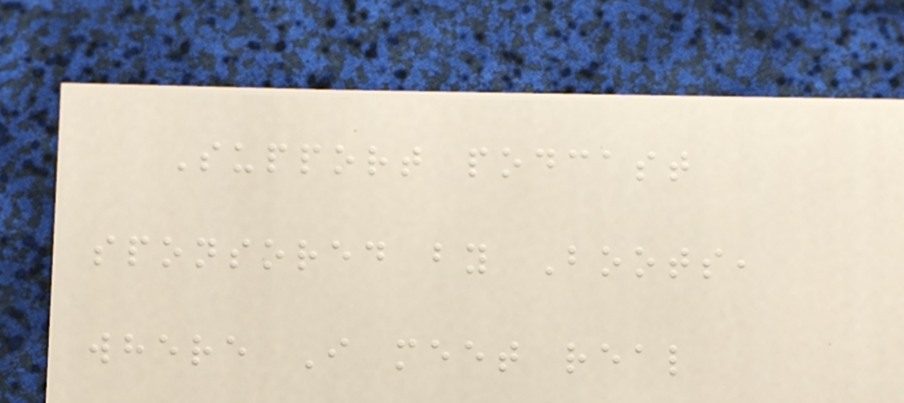Support podcast
sponsored by Boots,
where I meet real
